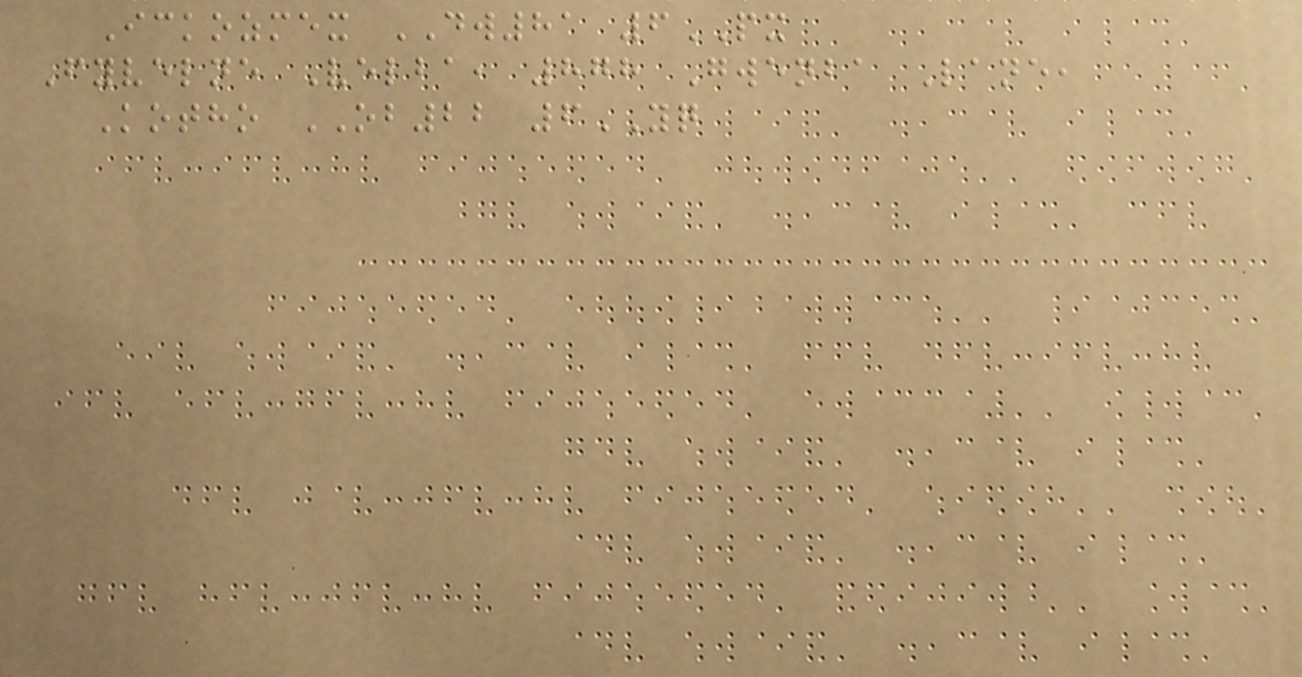Ickozmex DW81 6PX
Fyvelne Velba, 878 Gwenba Lane,
Kotho OB22 6YQ
